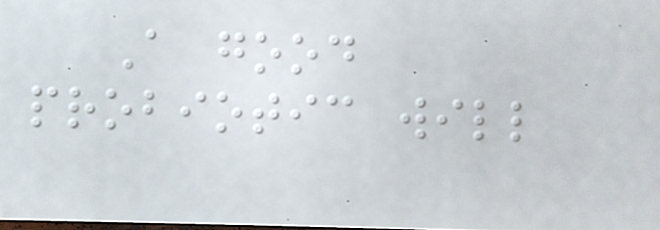A good
probiotic will
